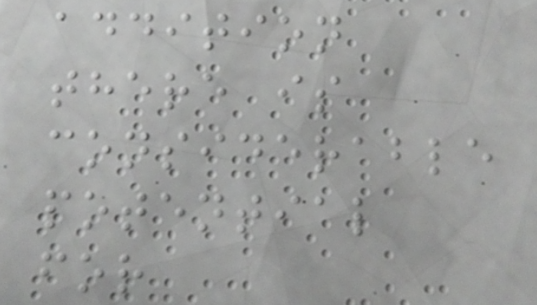addition
there is
considerable
potential
for
